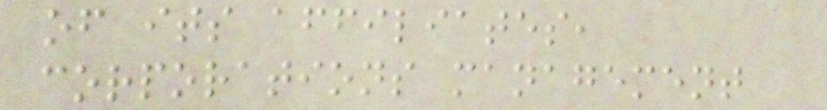of its affiliates,
corporations management
